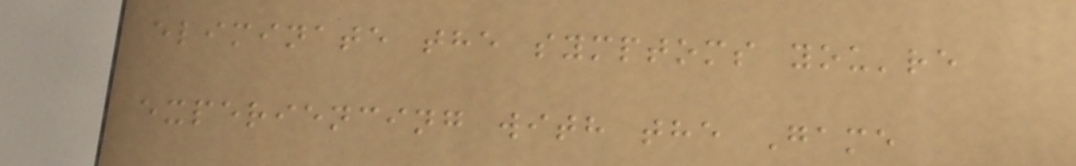eliminate the symptoms you're
experiencing with the Game
